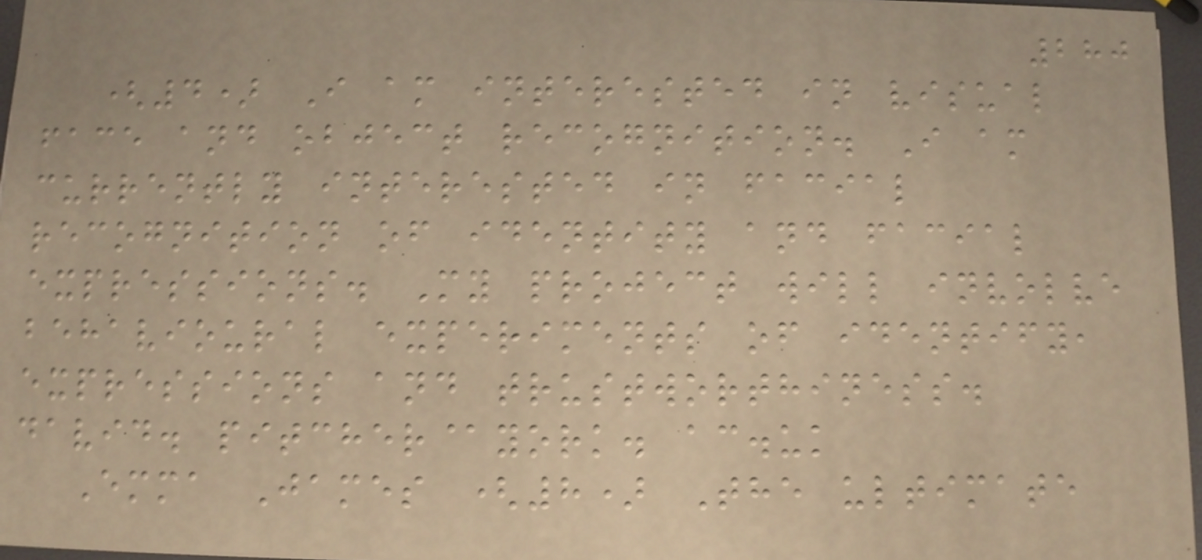280
(4) I am interested in visual
face and object recognition. I am
currently interested in facial
recognition of identity and facial
expressions. My project will involve
behavioural experiments of identify,
expressions and trustworthiness.
david. pitcher@york. ac.uk
Emma James (8) The ultimate
